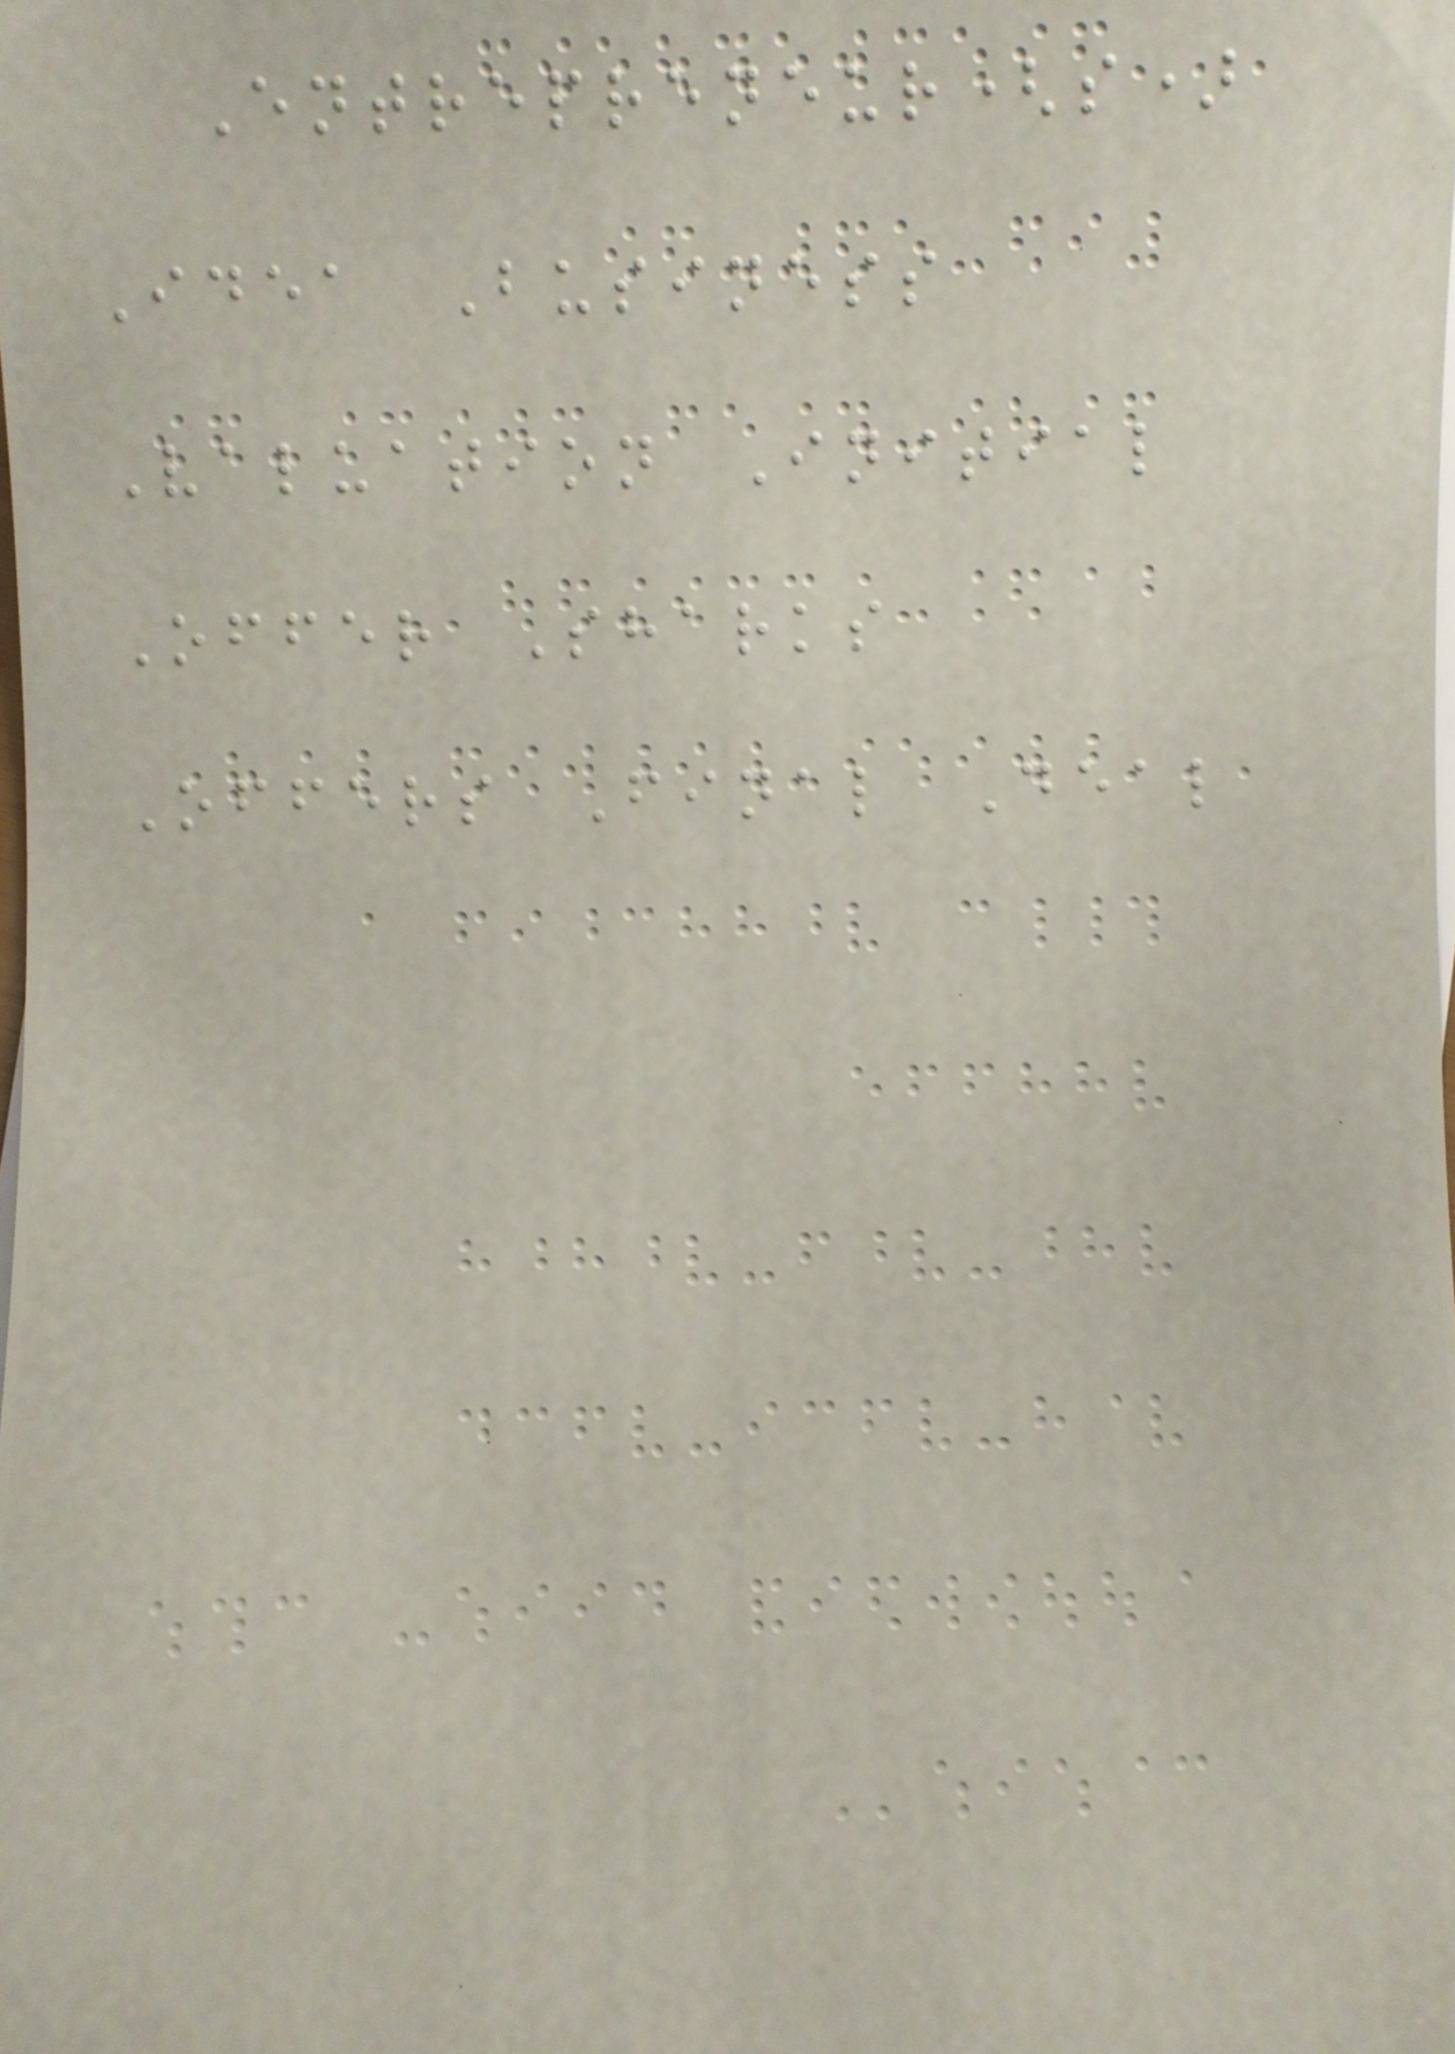Entrepreneur(s)
Idea Business
Valuation Initial
Offer Sharks
Offers Final Deal
